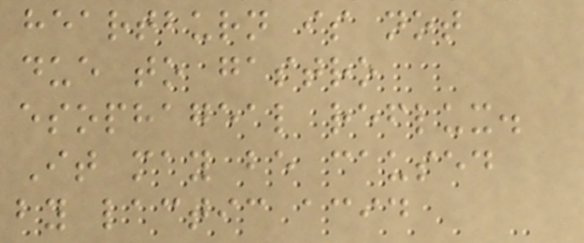heartburn is not
due to gastro
esophageal reflux.
It may be caused
by lactic acid
